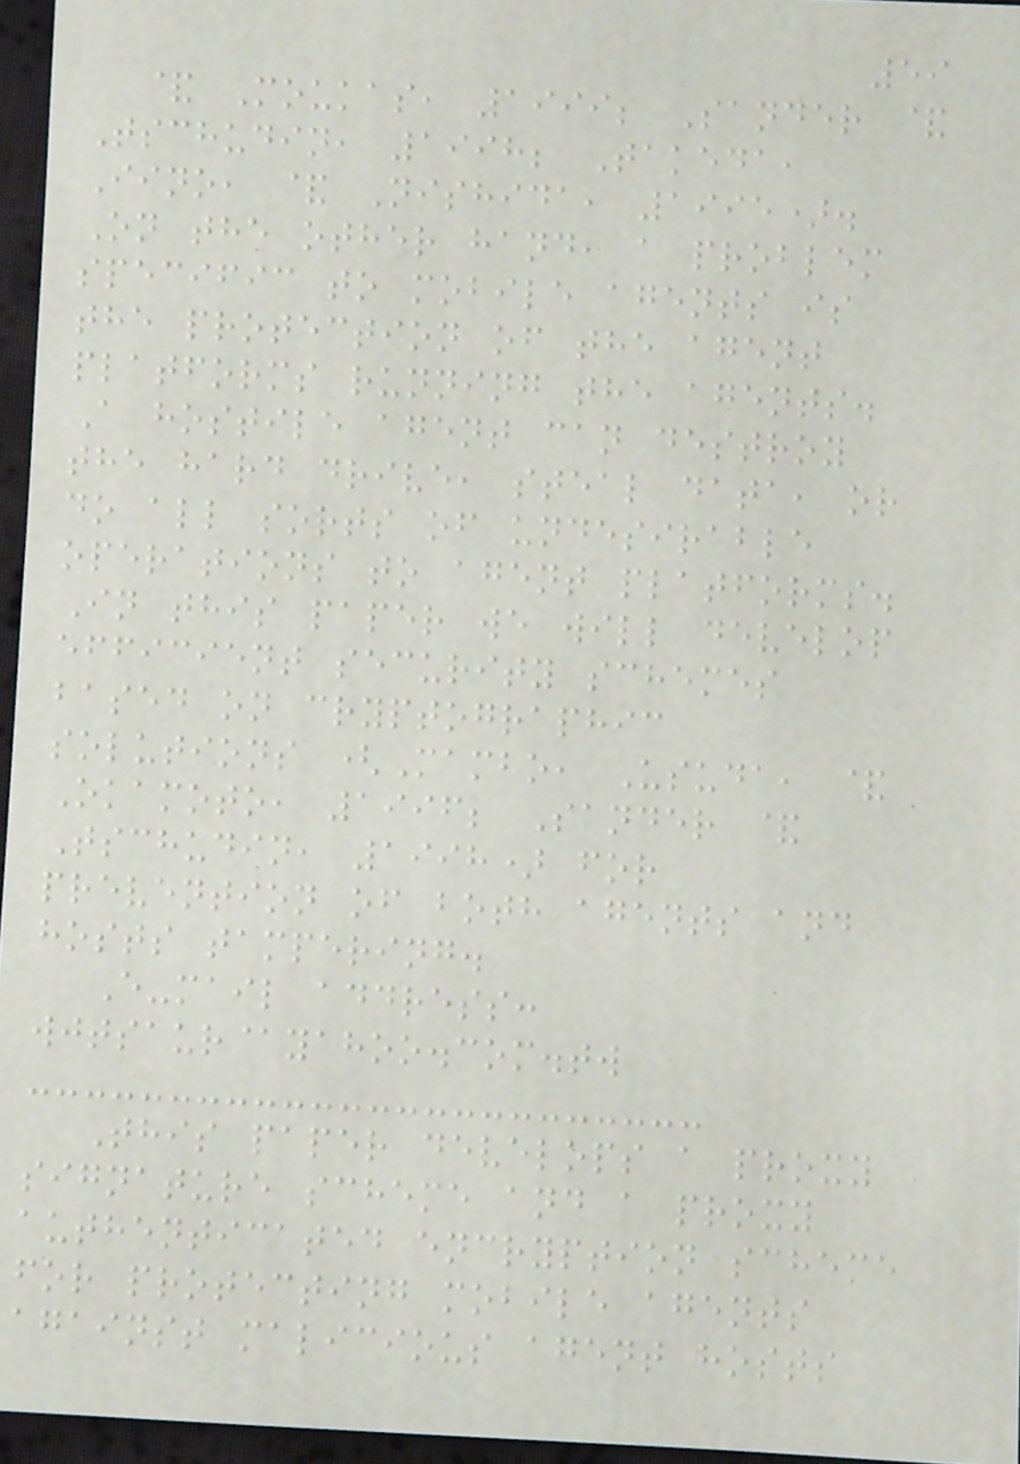59
& Moukas, 1999; Sander &
Tschudin, 1998; Takeda,
Iino, & Nishida, 1995).
On the other hand, a problem
specific to mobile agents is
the protection of the agent
platforms running the agents.
A hostile agent can destroy
the hard drive, steal data, or
do all sorts of undesirable
operations to agent platforms.
In this paper we will develop
efficient security schemes
based on cryptographic
solutions (Mambo, Usuda, &
Okamoto, 1996; Sander &
Tschudin, 1998) for
prevention of both agents and
hosts tampering.
E-mail address:
wjtsaur@yahoo.com.tw
This paper develops a proxy
signature scheme and a proxy
authenticated encryption scheme
for protecting mobile agents
against malicious agent hosts
